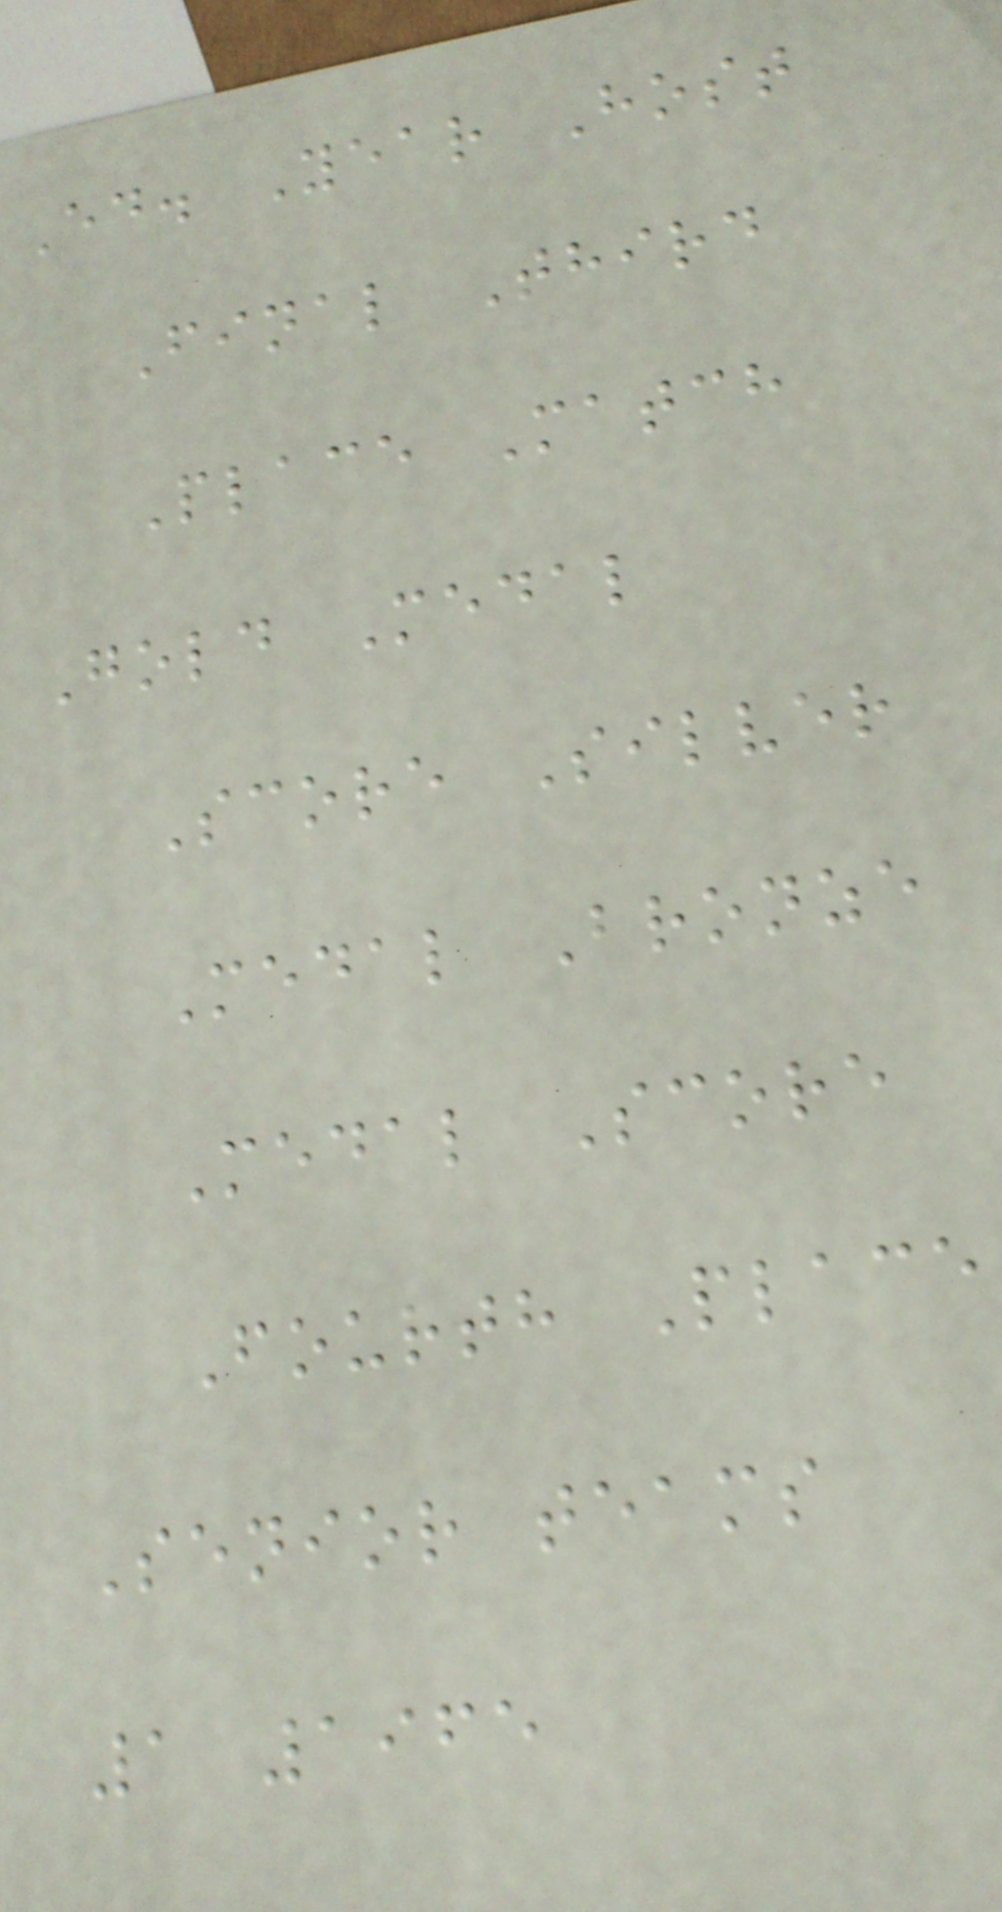Ed. Year Host
Final Third
Place Match
Gold Medal
Score Silver
Medal Bronze
Medal Score
Fourth Place
Senior teams
1 1965
